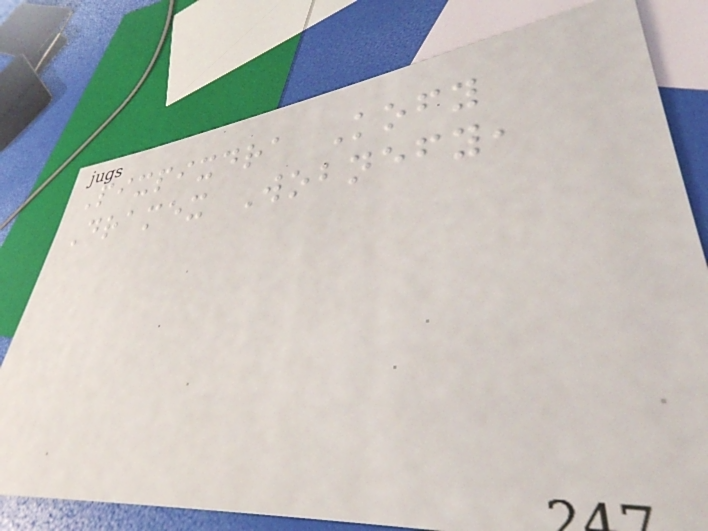Pixpixdra Kofy
Dramex Wobnefy,
